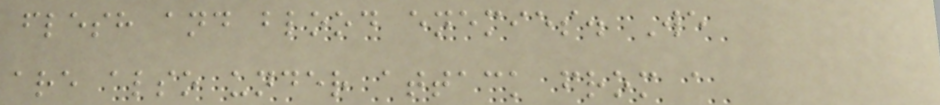flesh and blood enemies. We
are also under attack from a
